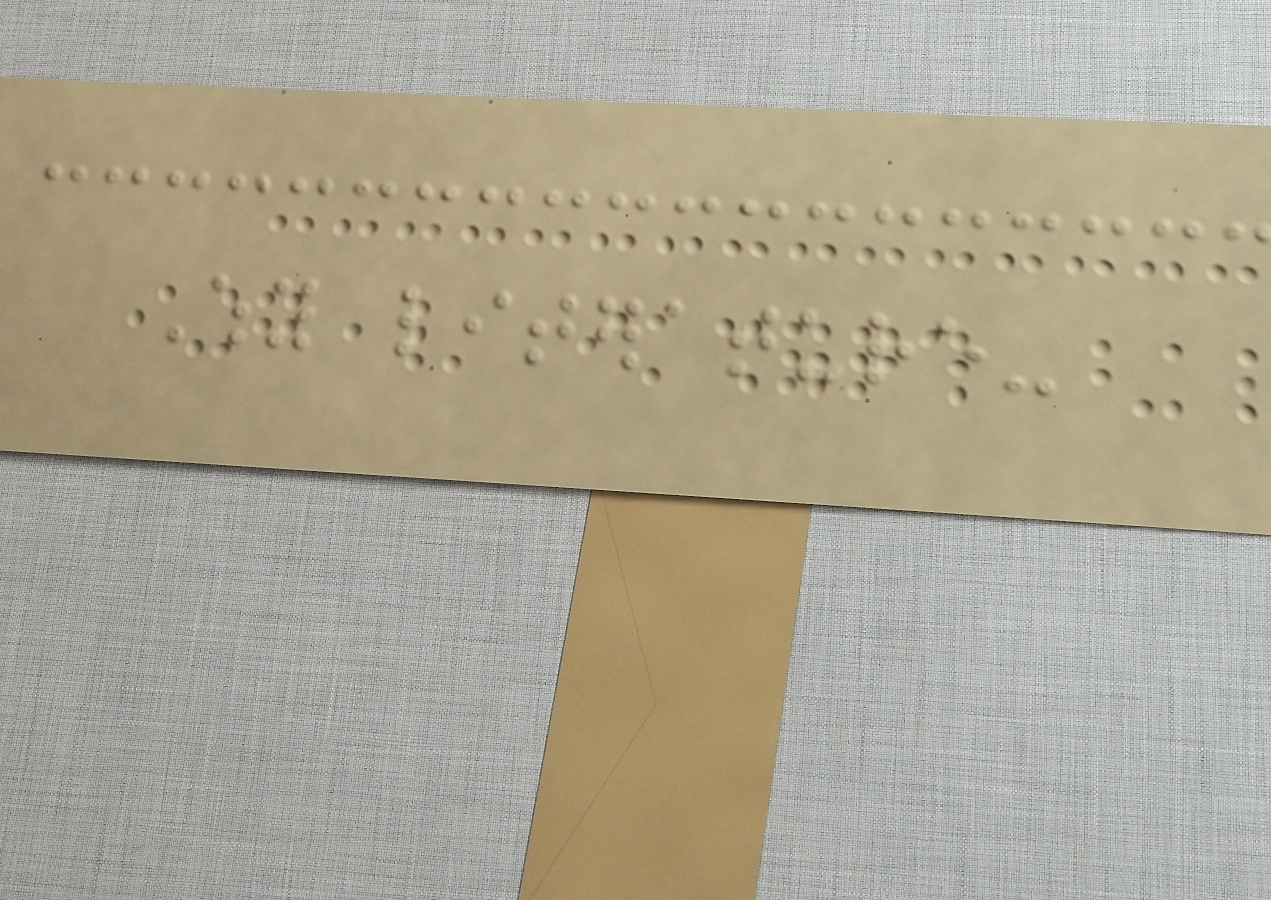Why literature-
